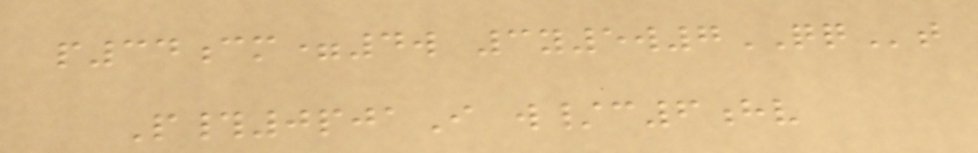p34cm=4w 3y5w7QQt
P#0pjaI w/c6hv
